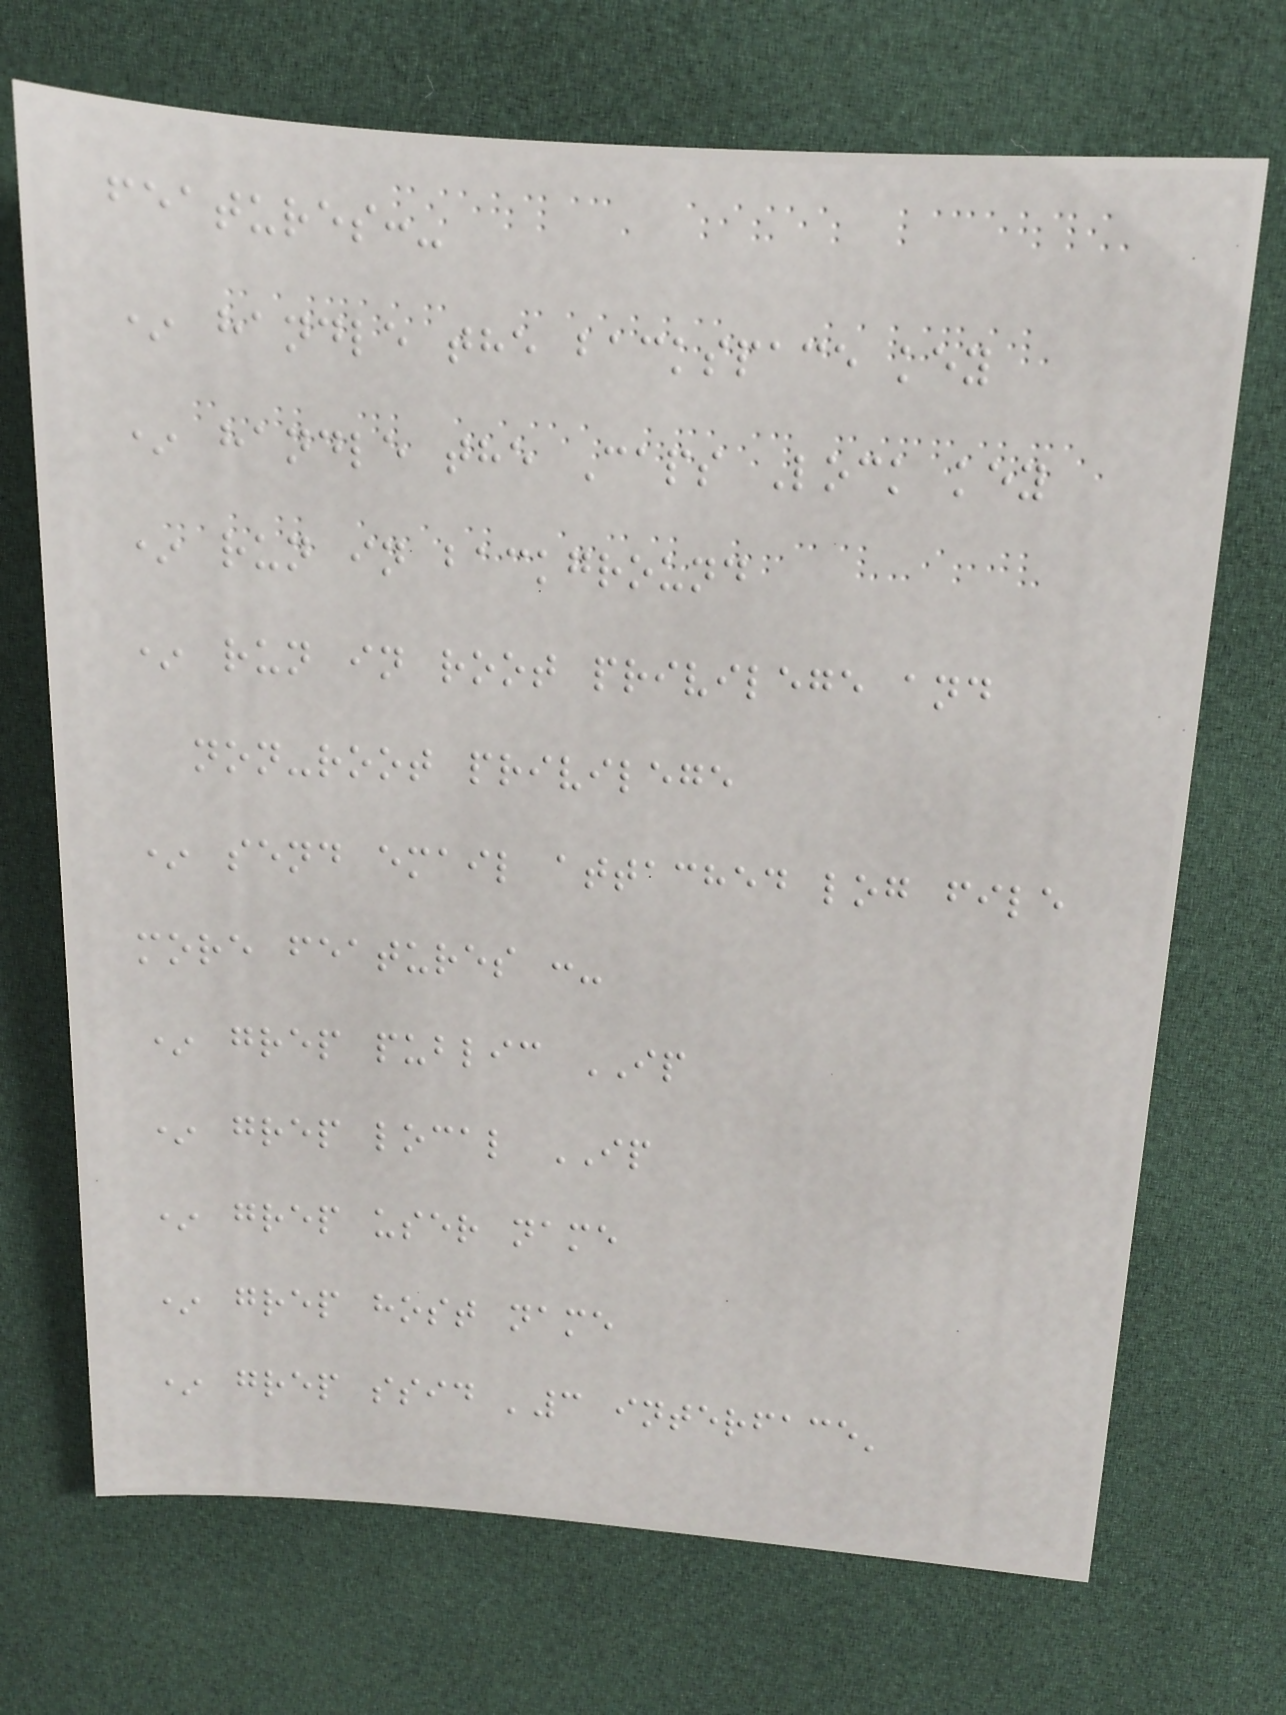features:-
* handle the backspace key
* handle the Caps Lock key
* run in background
* run in root privilege and
non-root privilege
* send email attached log file
more features :-
* grep public IP
* grep local IP
* grep user name
* grep host name
* grep ssid '3 interface'
